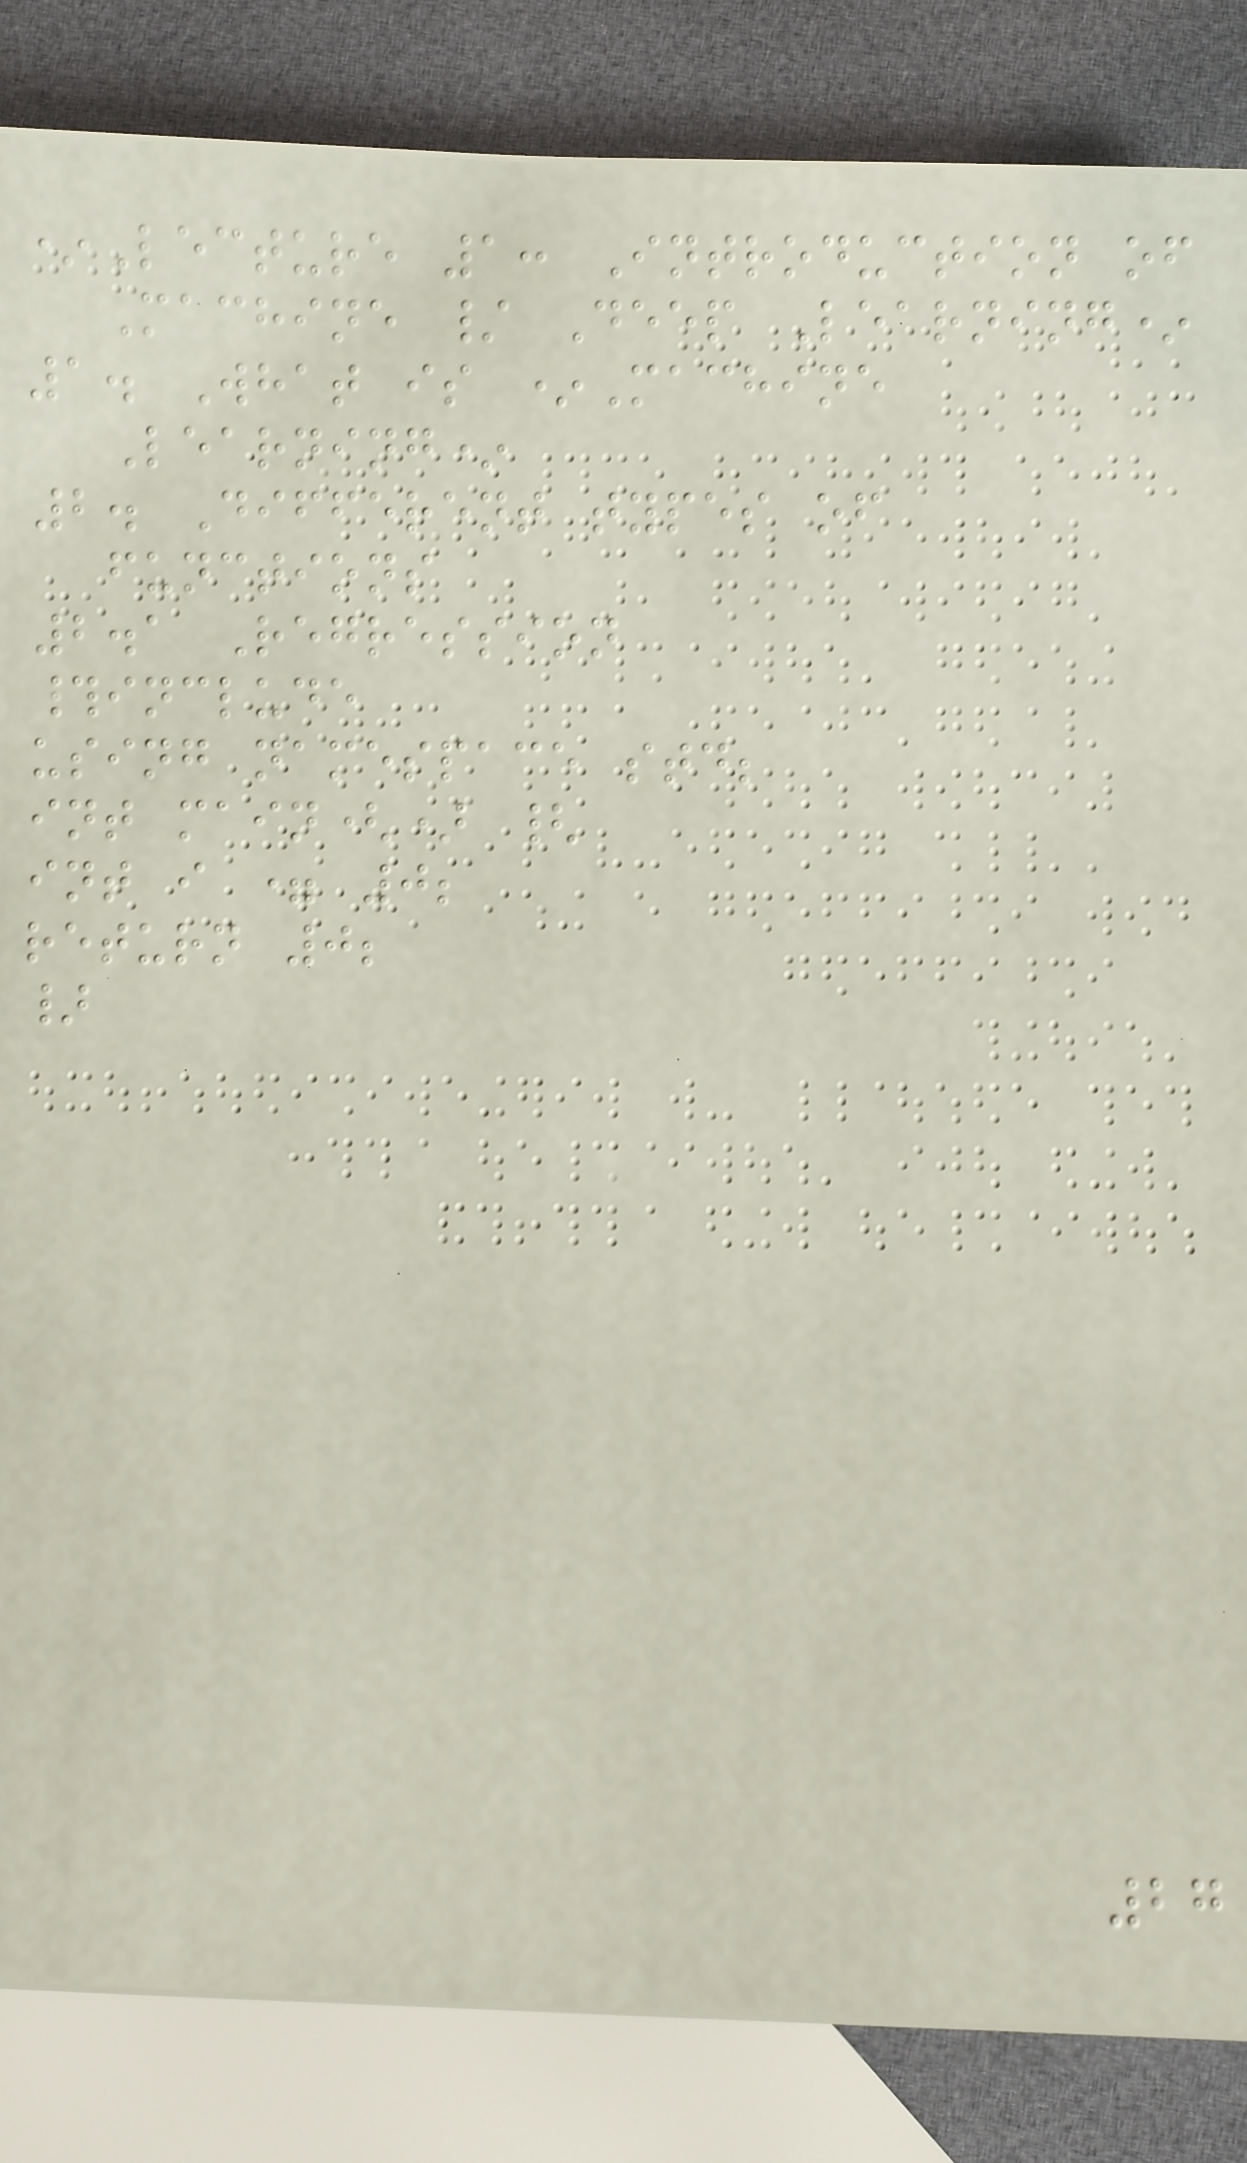*Lecture 1: Introduction of
Machine / Deep Learning*
1. What is *Machine
Learning*
2. Different types of
functions
2.1 Regression
#include
using namespace std;
int main() {
int i = 0;
return 0;
}
27
